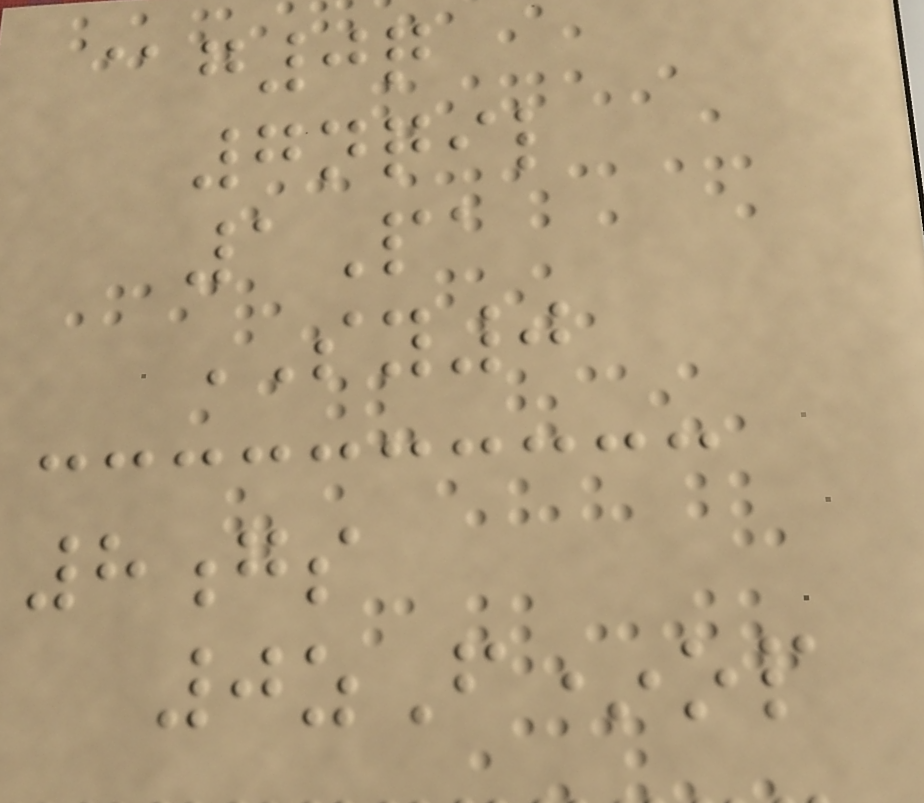@g0q
7nqil
1Pa
SY0
8gs
0zF*op
